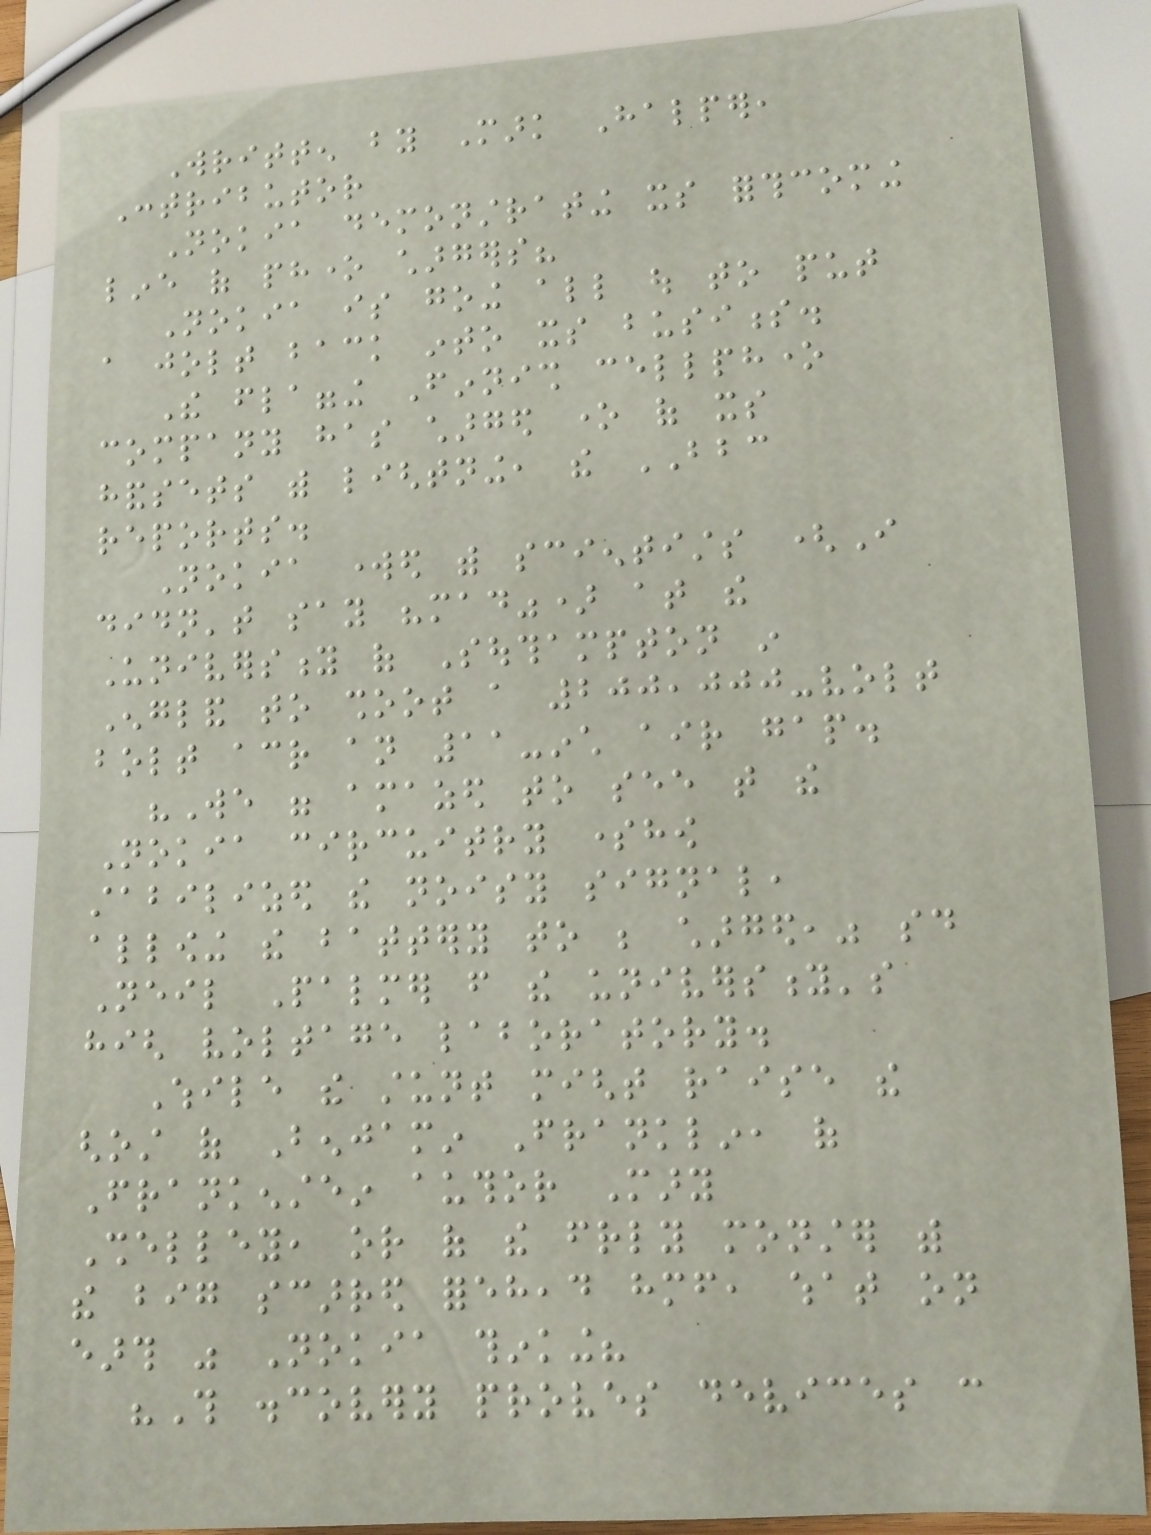Written by Mark Halper,
Contributor
Nokia demonstrating its forthcoming
line of phone chargers?
Nokia is going all out to put
a jolt back into its business.
The flagging Finnish cellphone
company has charged one of its
handsets with lightning, the BBC
reports.
Nokia worked with scientists (I
didn't say "mad") at the
University of Southampton in
England to shoot a 200,000-volt
bolt across an 11-inch air gap.
"We were amazed to see that the
Nokia circuitry somehow
stabilized the noisy signal,
allowing the battery to be charged," said
Neil Palmer from the university's
high voltage laboratory.
While the stunt might raise the
ghost of Benjamin Franklin, of
Frankenstein author Mary
Shelley, or of the friendly monster with
the big scarred forehead himself, what on
earth was Nokia thinking?
"This discovery proves devices can
